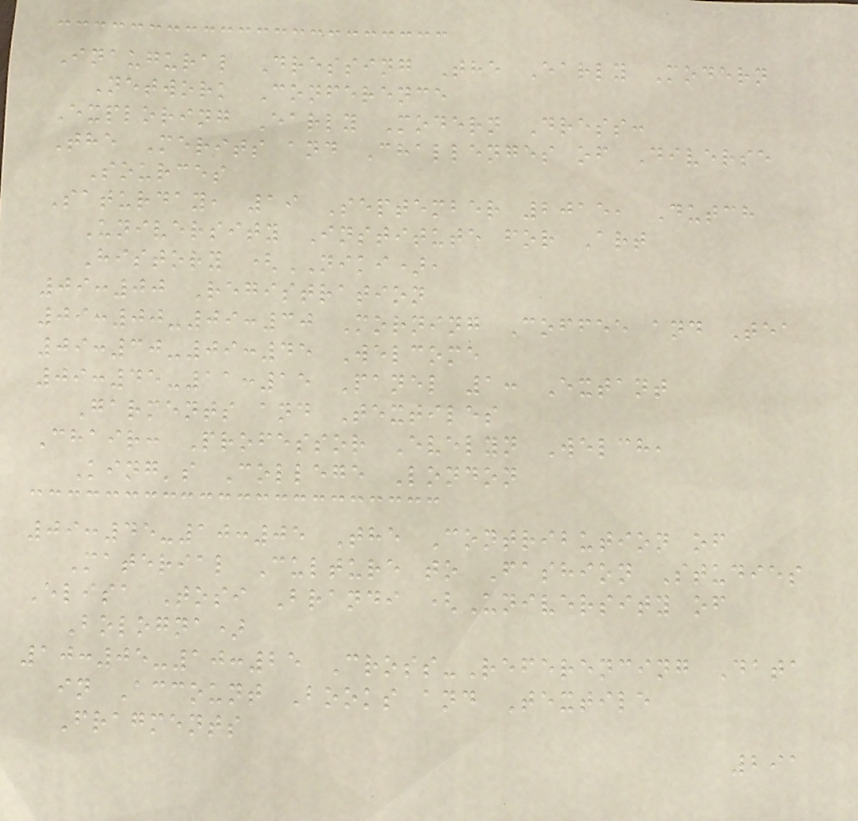Inaugural Dressing The Early Modern
Network Conference
Exploring Early Modern Dress:
The Merits and Challenges of Diverse
Sources
Saturday, 19 September 2015, Dutch
University Institute for Art
History (NIKI),
09:00 Registration
09:00-09:30 Morning Coffee and Tea
09:30-09:45 Welcome
09:45-11:15 Panel 1: Extant
Garments and Textiles
Chair: Professor Evelyn Welch,
King's College London
09:45-10:05 The Contribution of
Material Culture to Fashion Studies
Elisa Tosi Brandi (University of
Bologna)
10:05-10:25 Cross-Referencing Data
in Account Books and Textile
Fragments
291
